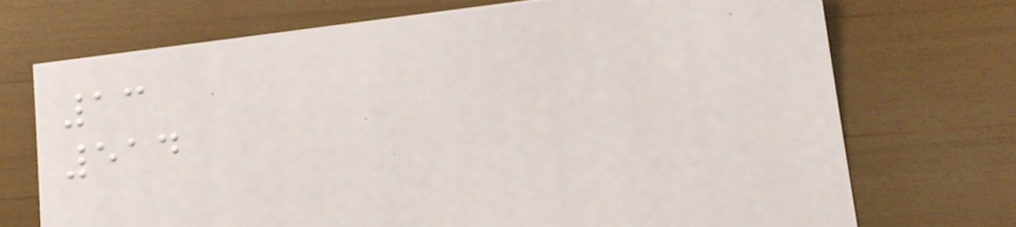13
514
